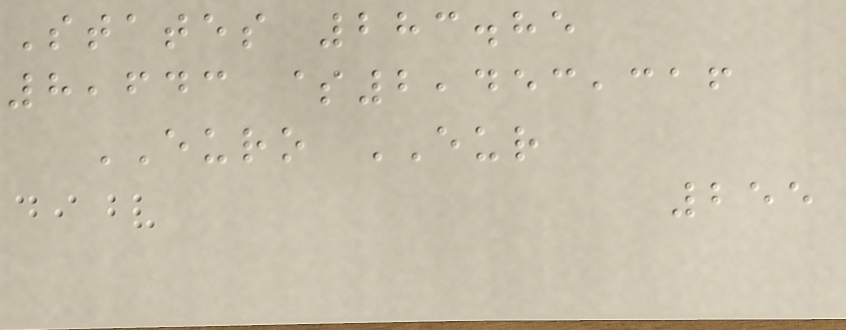States 283.85
8,643 $2,453,316
EURO EUR
255
